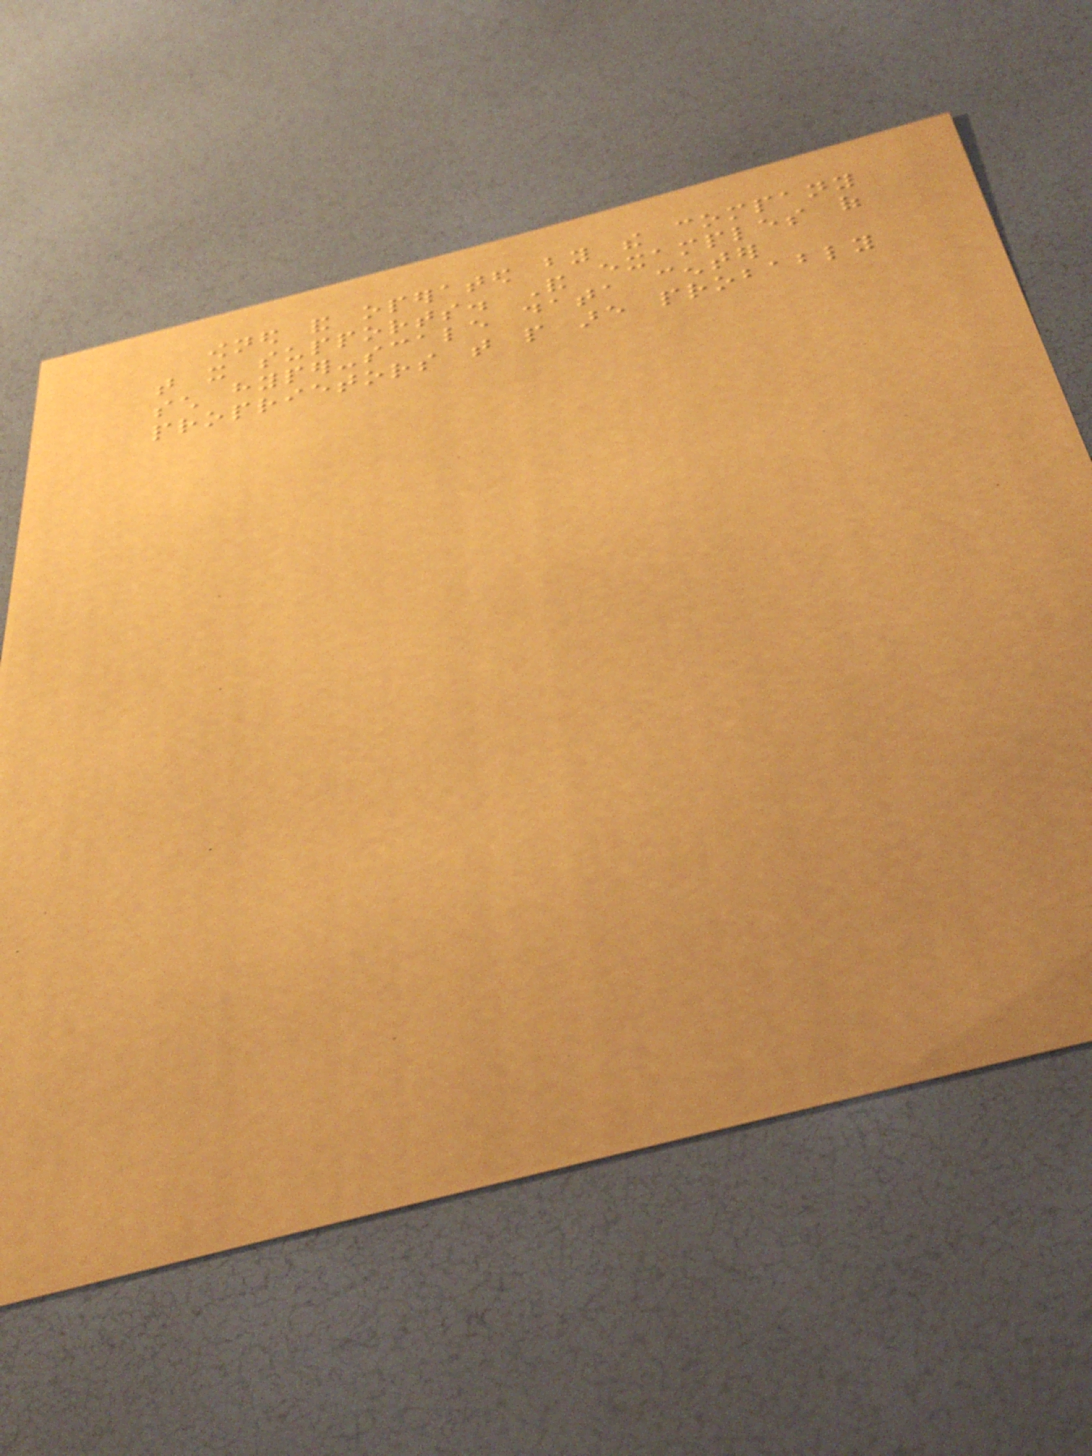owned and operated by the company
that it supports. And examples of
such hyper-scale data center
proprietors that people are probably
